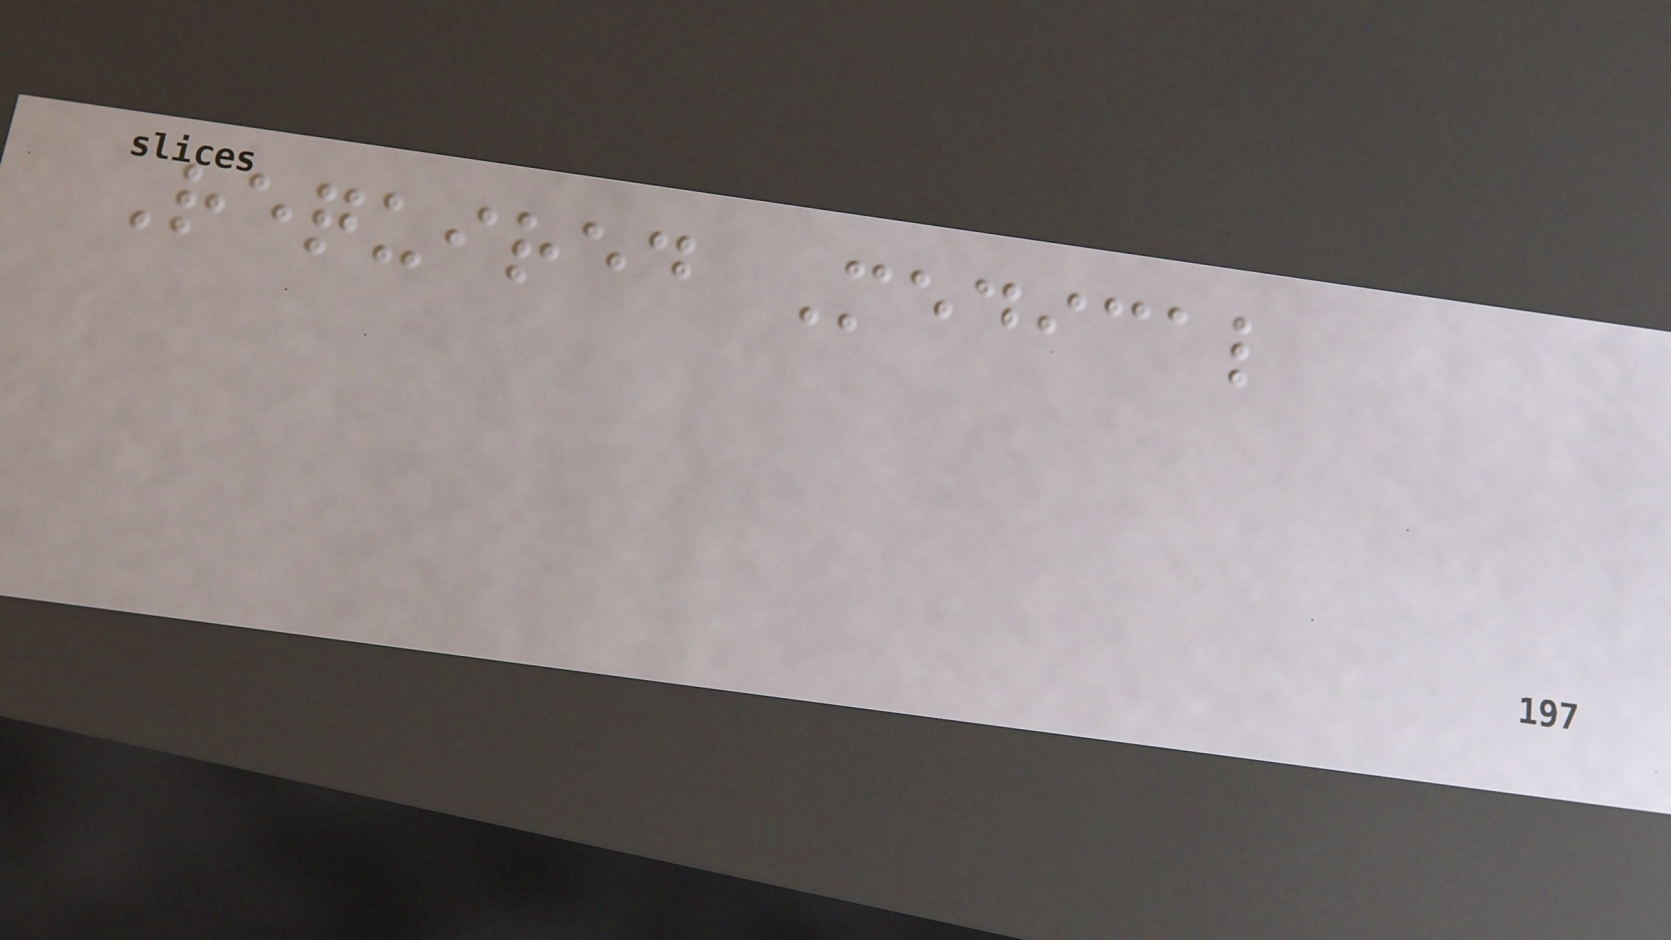Required Medical
